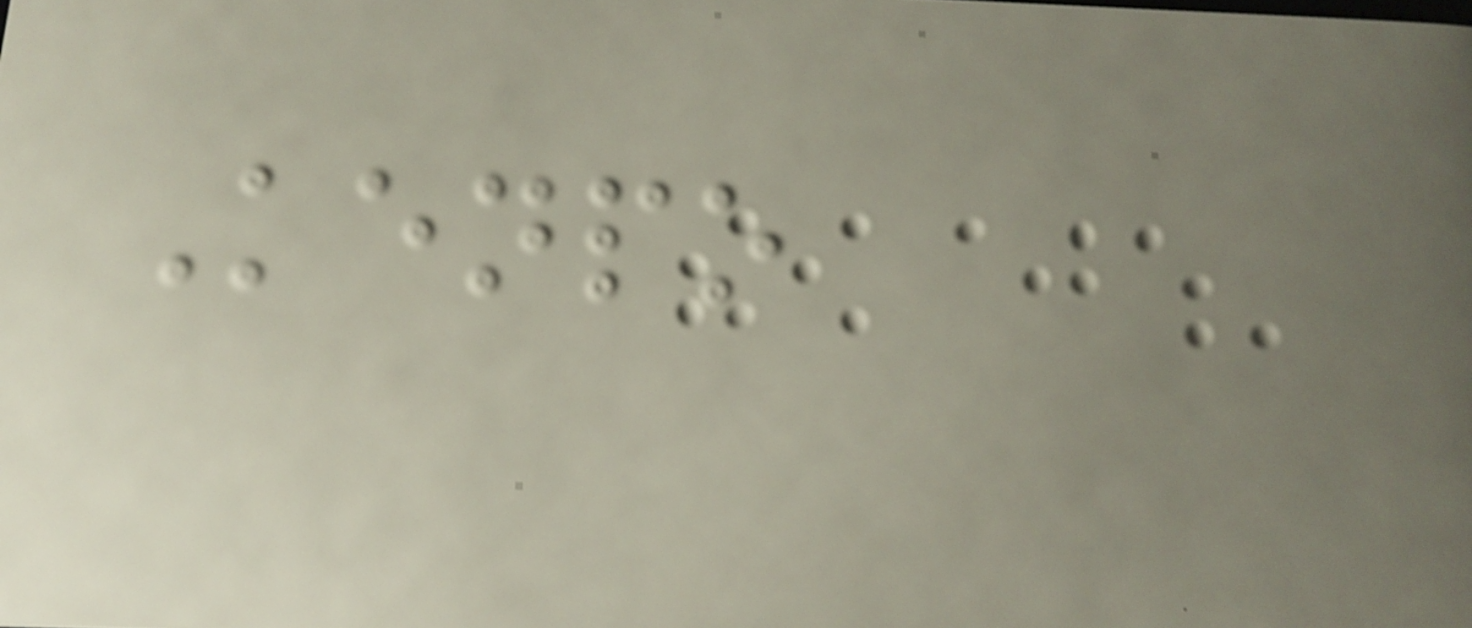Kenpo
